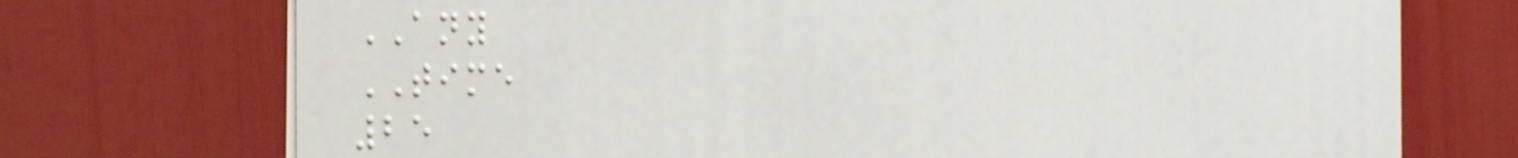ANY
TIME
25
